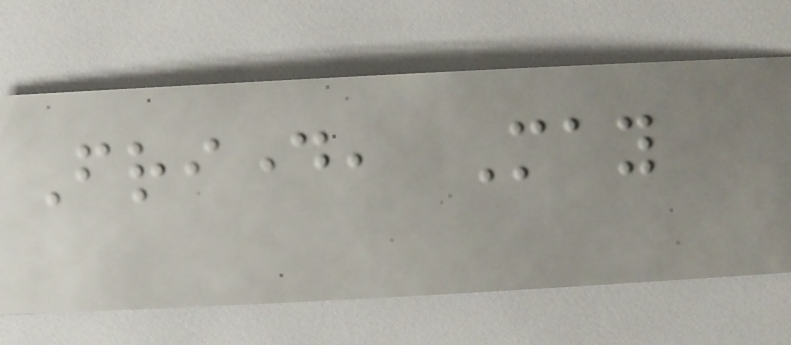Friday, May
